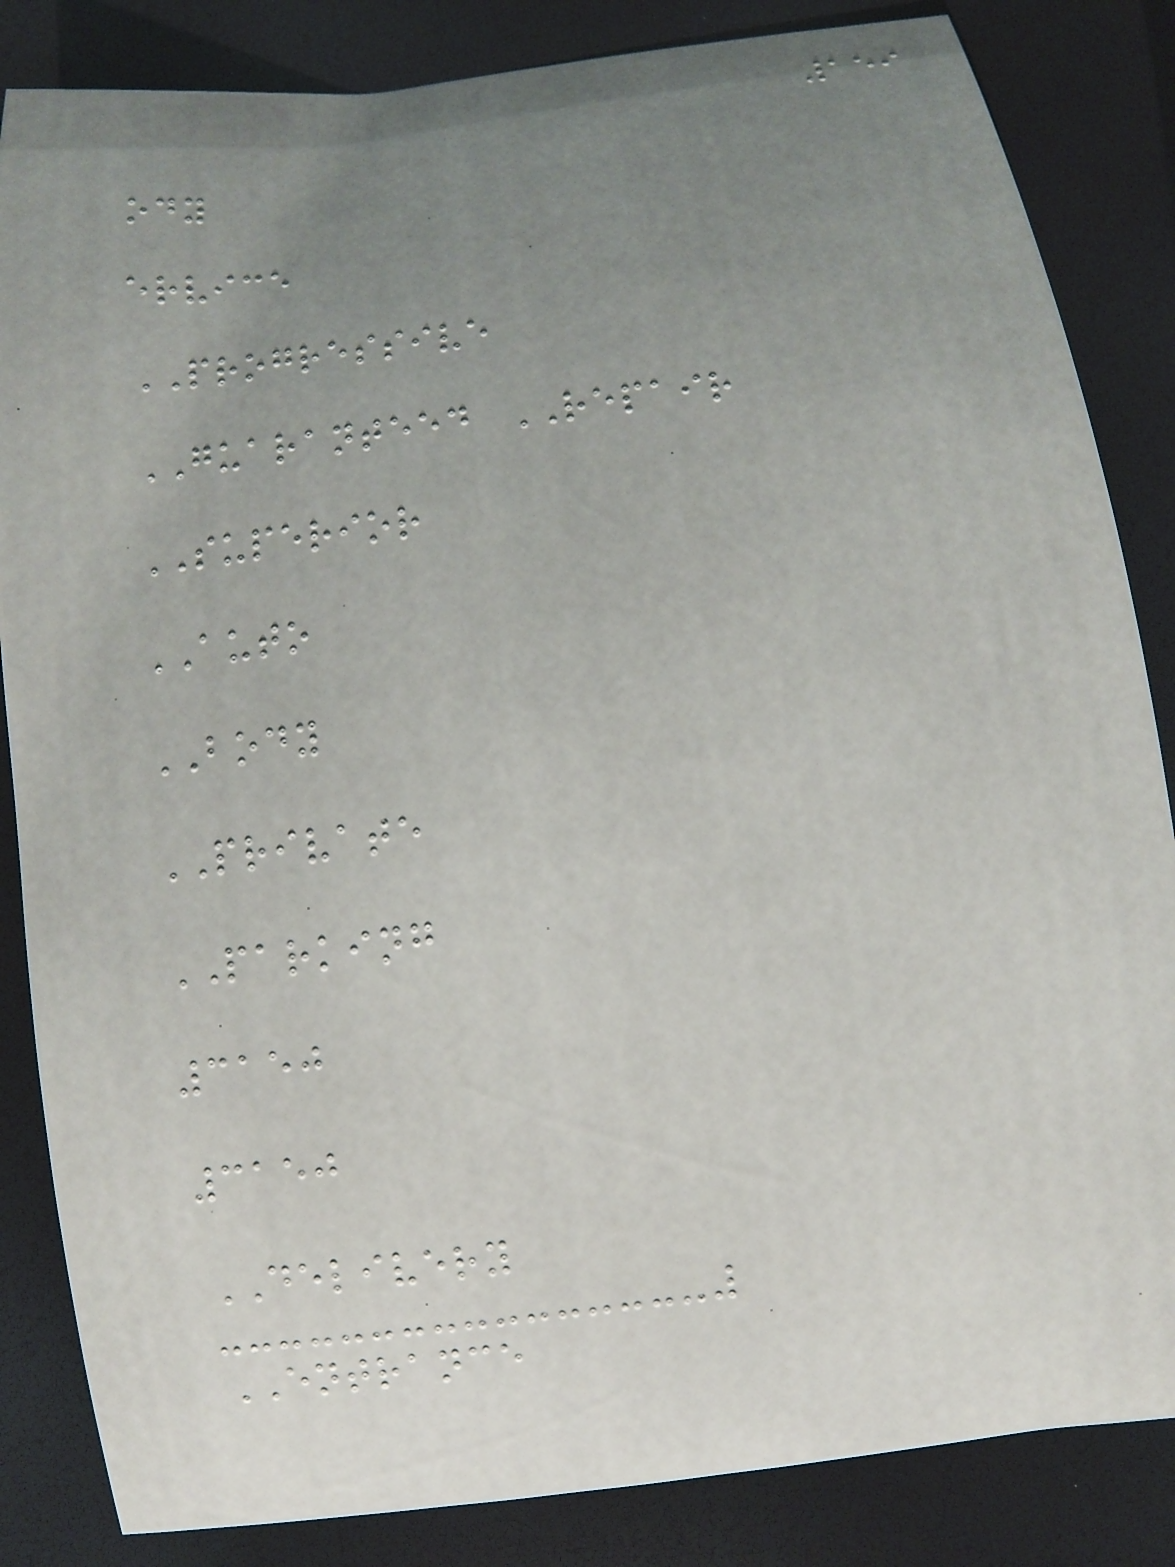159
ody
ervice
PROGRESSIVE
GUARANTEED REPAIR
SUPERIOR
AUTO
BODY
PRIVATE
PARKING
3150
3150
DELIVERY
ENTRANCE
